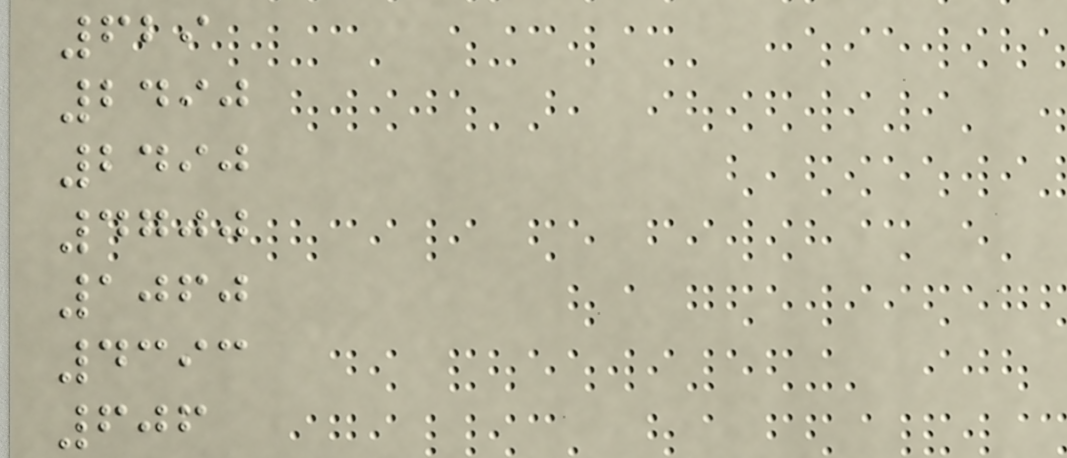629
2490
2490
4700
1060
4393
606
